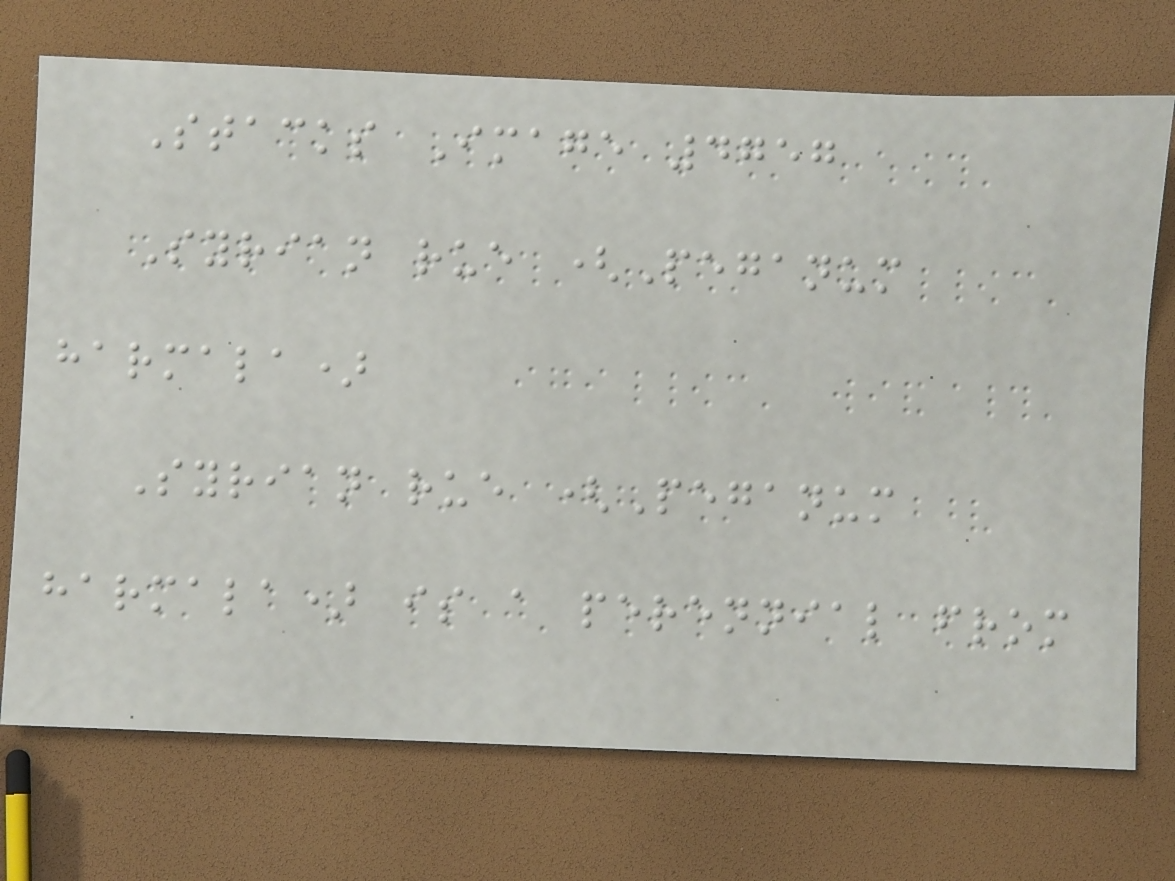Stacks Image 4757
Syrian rue (Peganum
harmala)
Syrian rue (Peganum
harmala) is a perennial from
